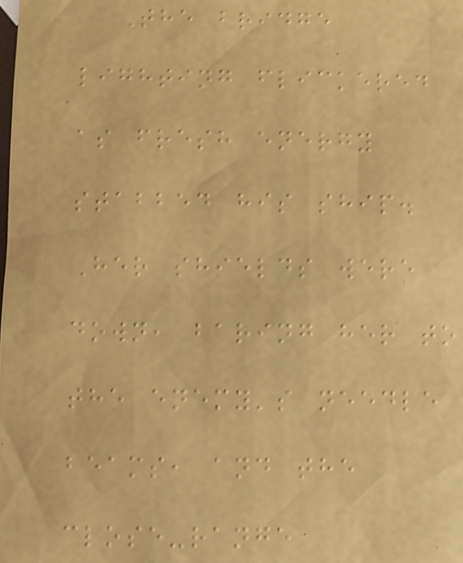The bridge
lighting flickered
as fresh energy
stabbed his ship.
Her shields were
down, baring her to
the enemy's needle
beams, and the
close-range
